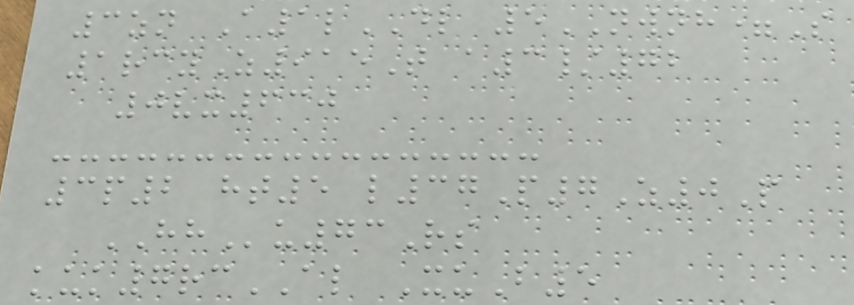3zn A1lDL 5NWNH=S
1rcyZ915T a3/72
0vx630
3p2 ht5 l37P7Z0P
HHu73Rs
kuk7rcAL XuB5
